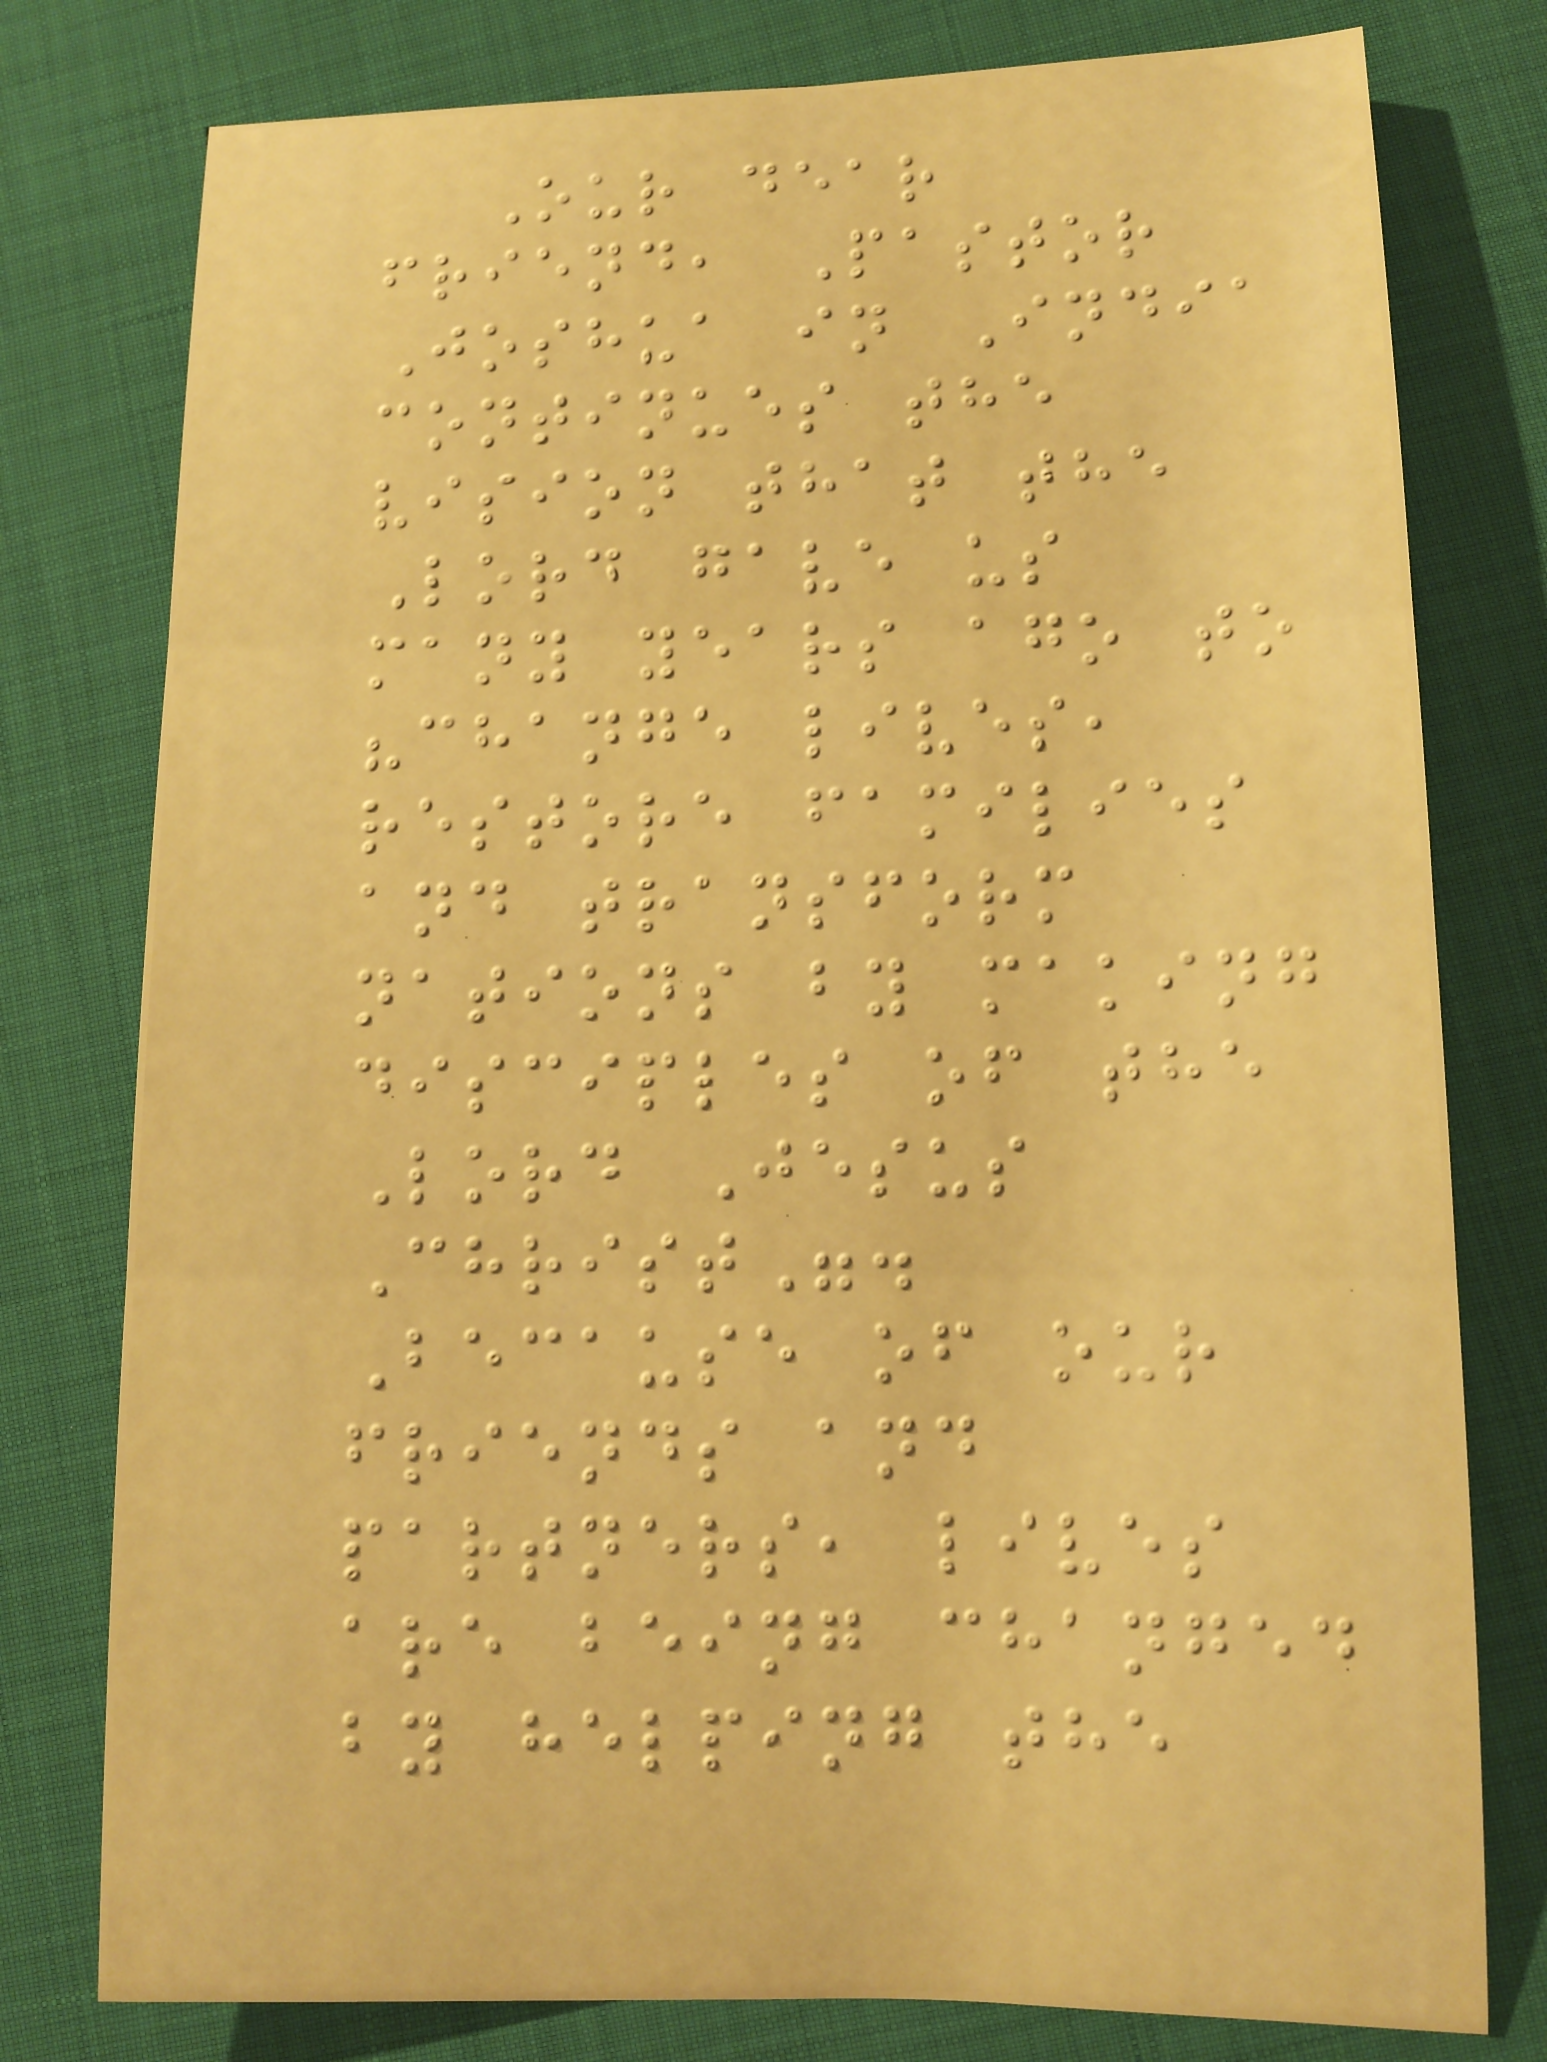Our dear
friend, Pastor
Joshua in India
continues the
vision that the
Lord gave us
many years ago to
"change lives,
restore families
and transform
nations by making
disciples of the
Lord Jesus
Christ".
Because of our
friends and
partners, lives
are being changed
by helping the
